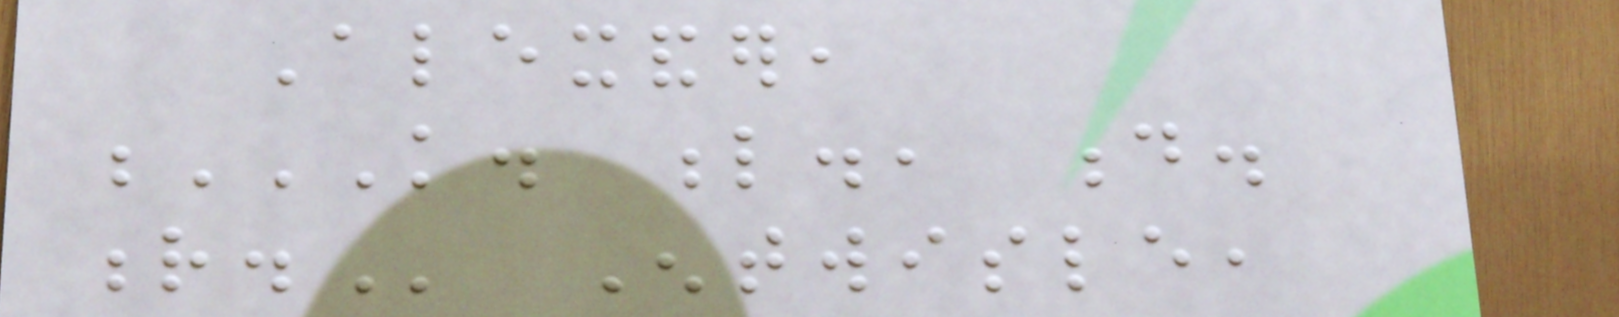Alexander,
K. L., D.
R. Entwisle,
